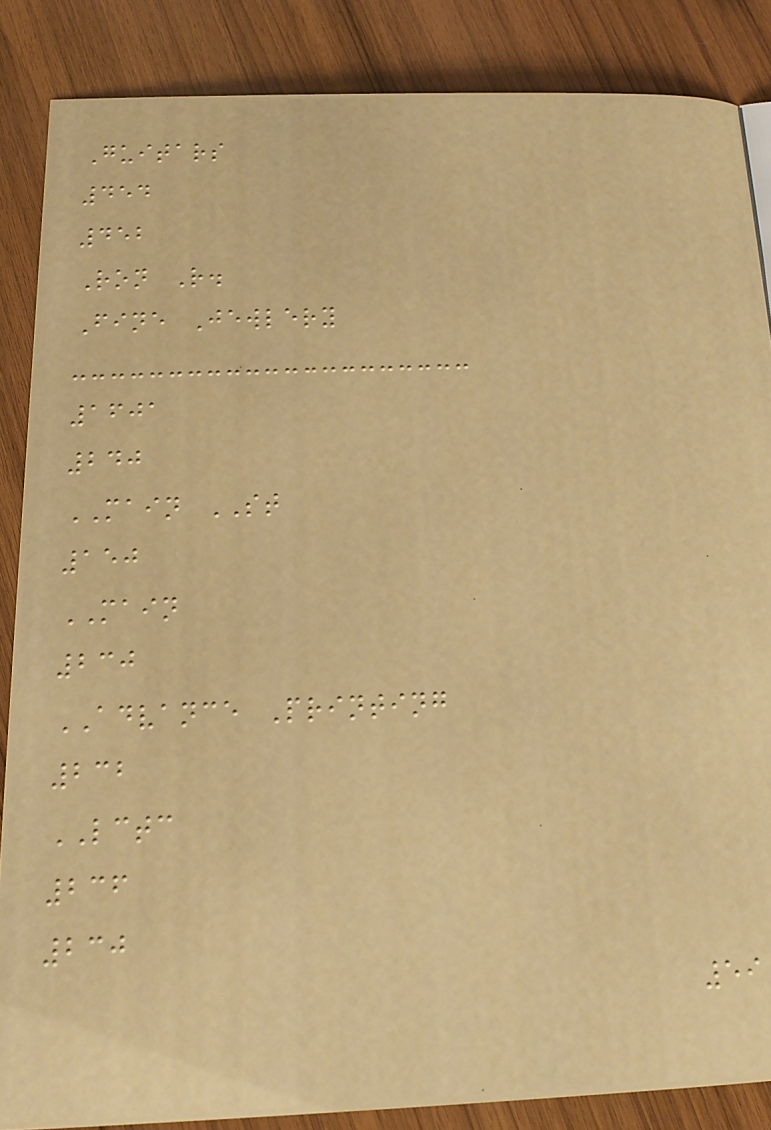Guitars
454
452
Ron R.
Fine Jewlery
1601
240
MAIN ST
150
MAIN
230
ADVANCE Printing
232
LCTC
236
230
59
